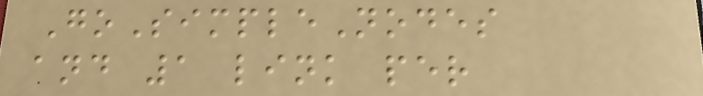GoSimpleNodes
and 1 link per
